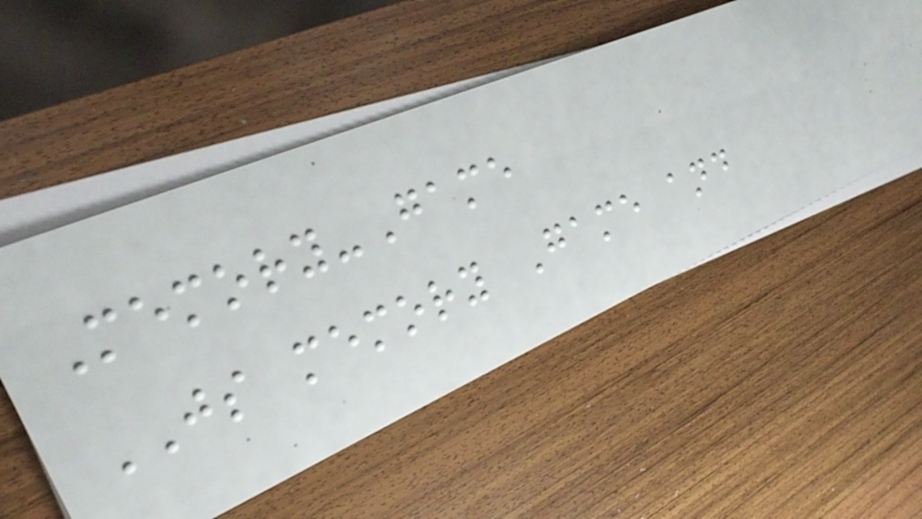Memory-Game
JS memory Game and
